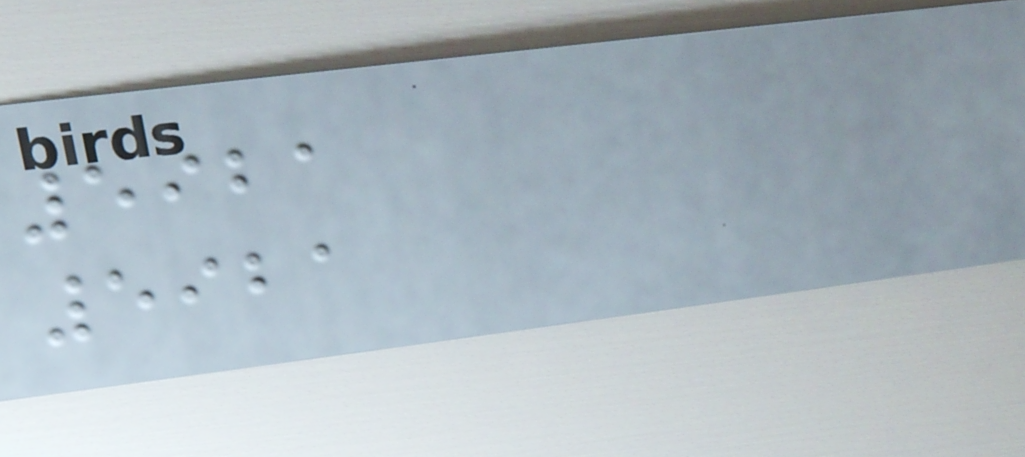5921
5921
